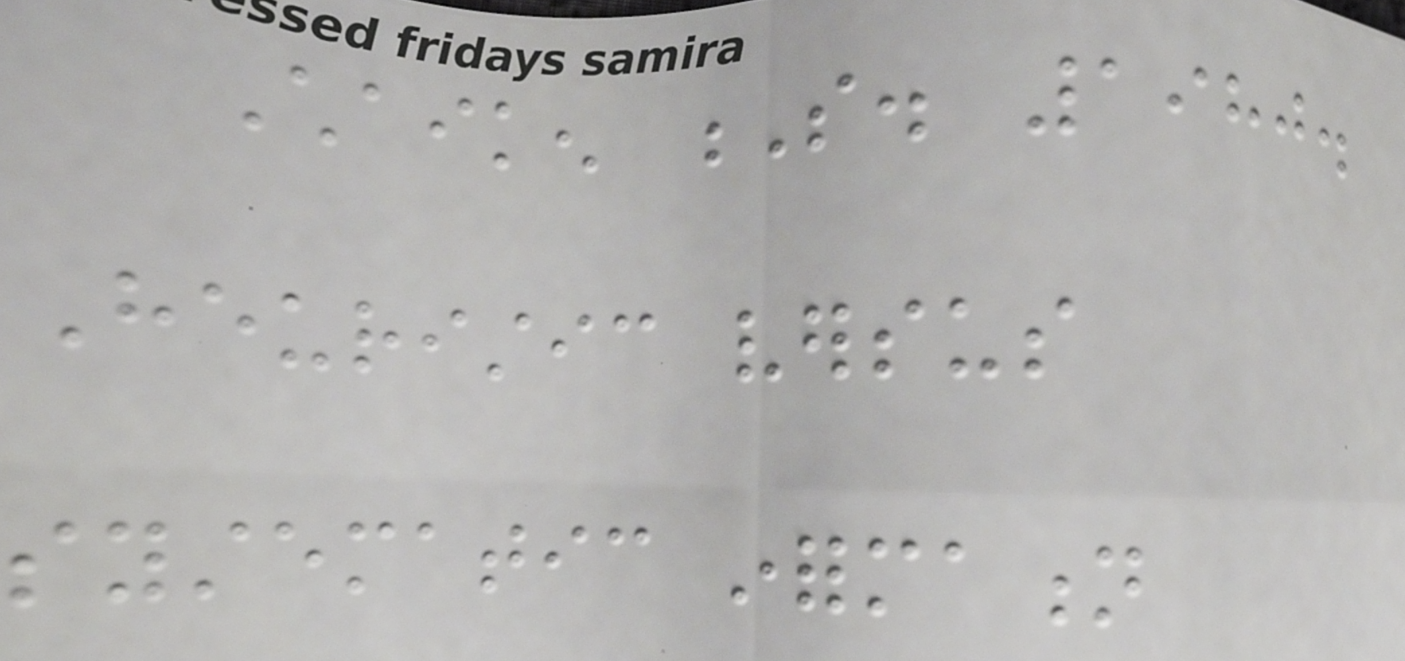Chaiken S. 1980.
Heuristic versus
systematic information
